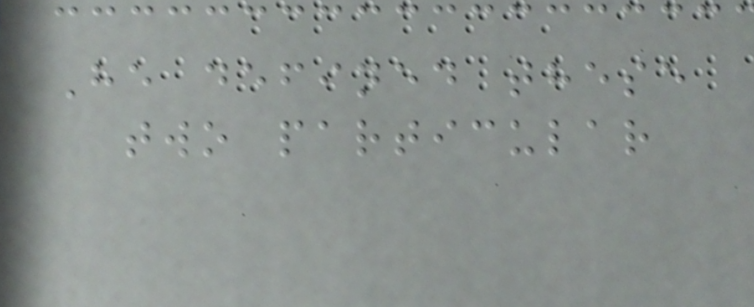He defined these
two particular
